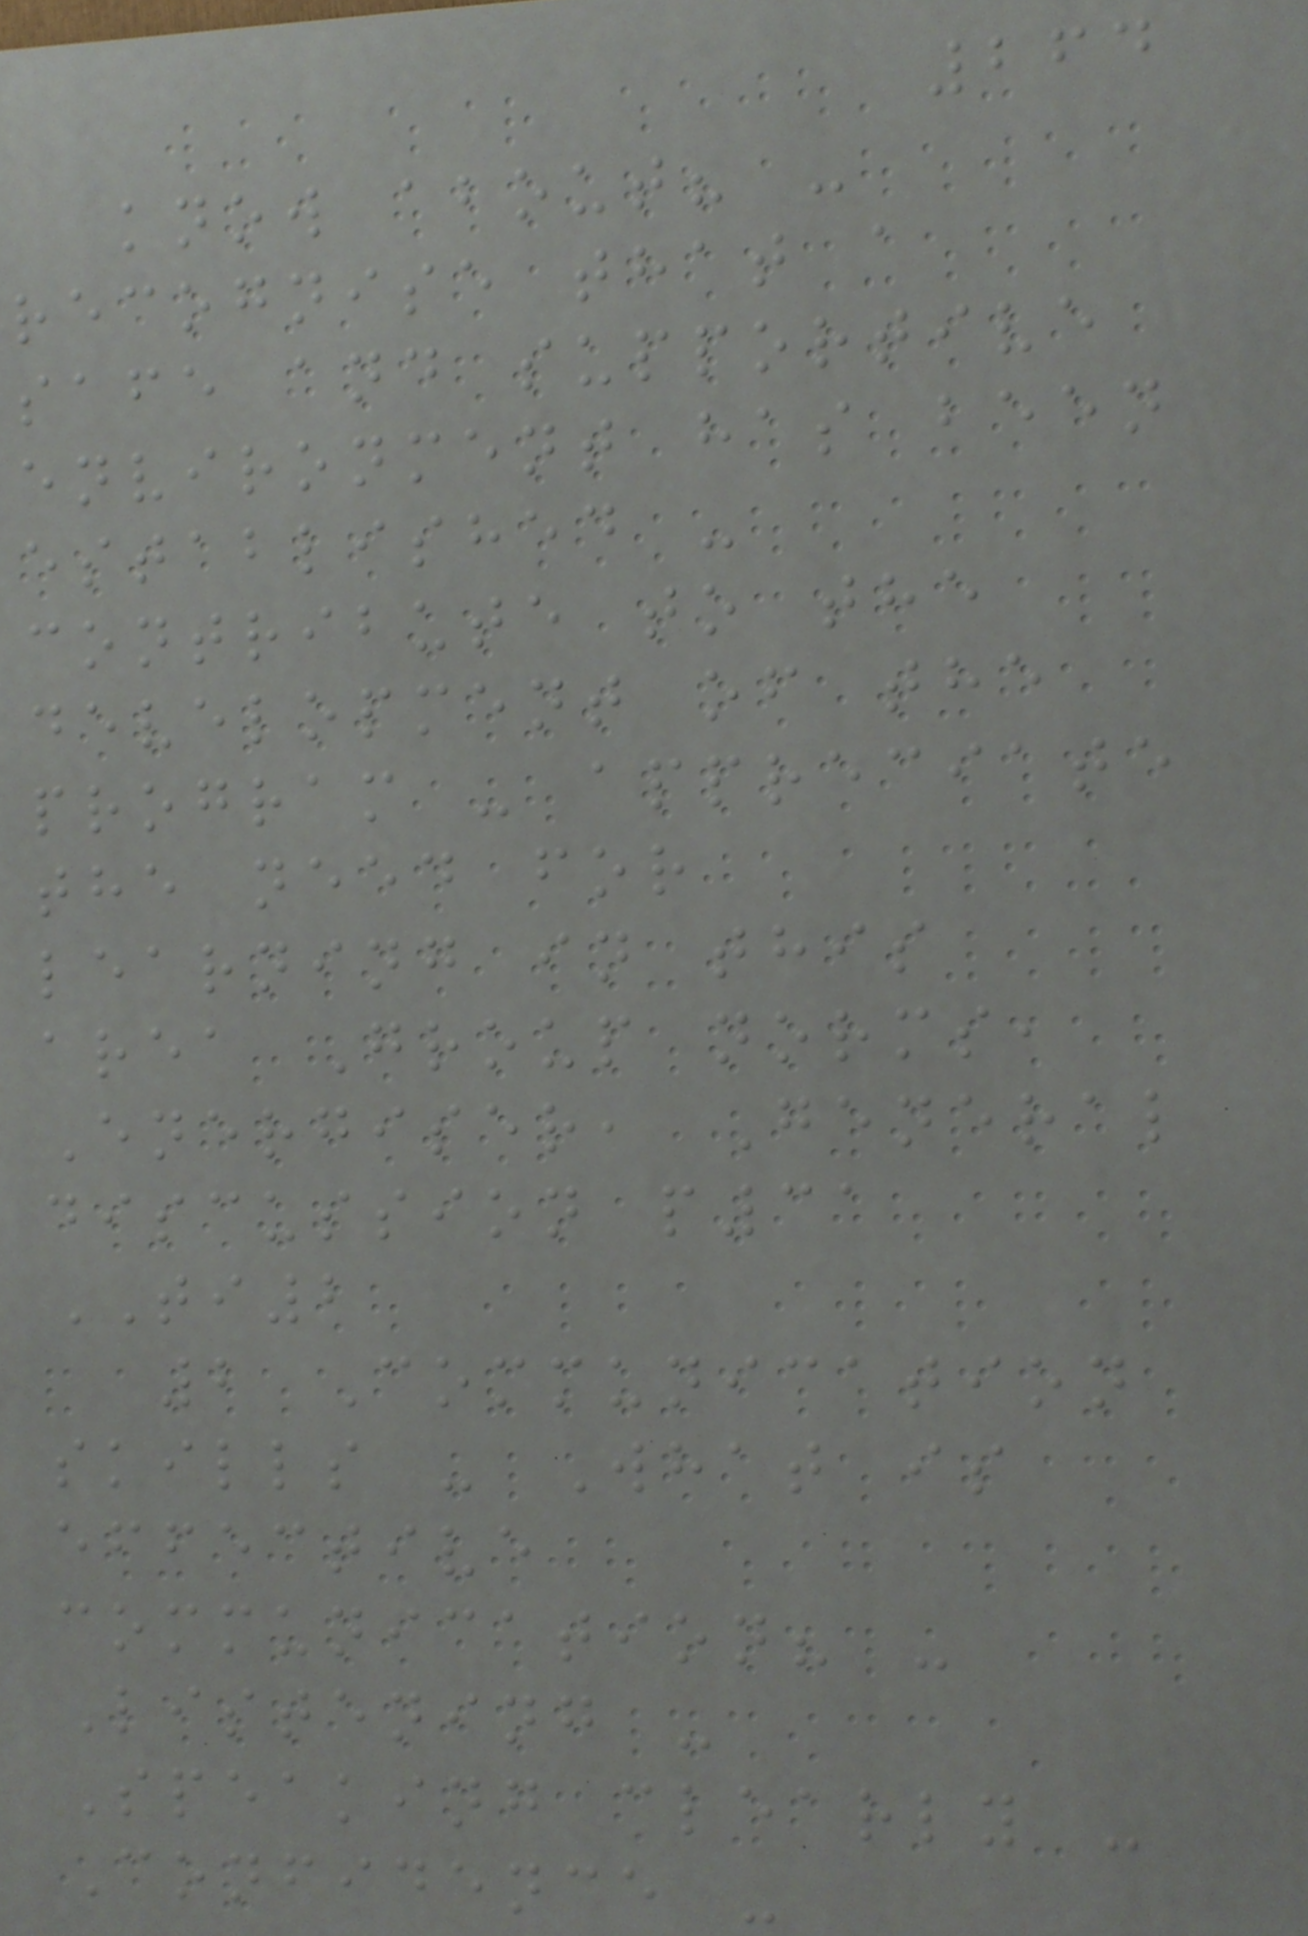264
know about? -
recognise that a
safe and supportive
environment has been
established -
contribute to the
development of the
program - appreciate
the need for
learning in this
area Group norms,
Energiser, General
discussion p31
TI2
2 Communication
skills - What is
effective
communication? -
Listening -
Speaking clearly -
Confidence -
